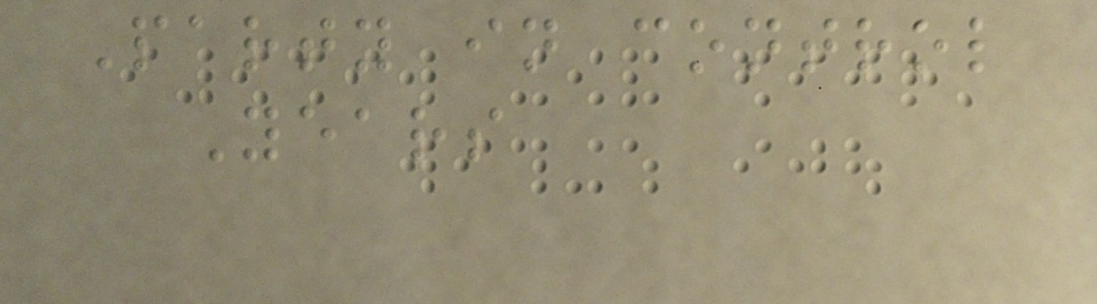Party in control
Years
